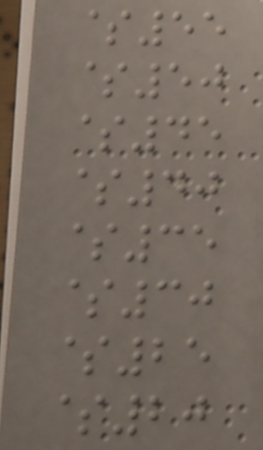$55
$50
$45
$40
$35
$30
$25
$20
